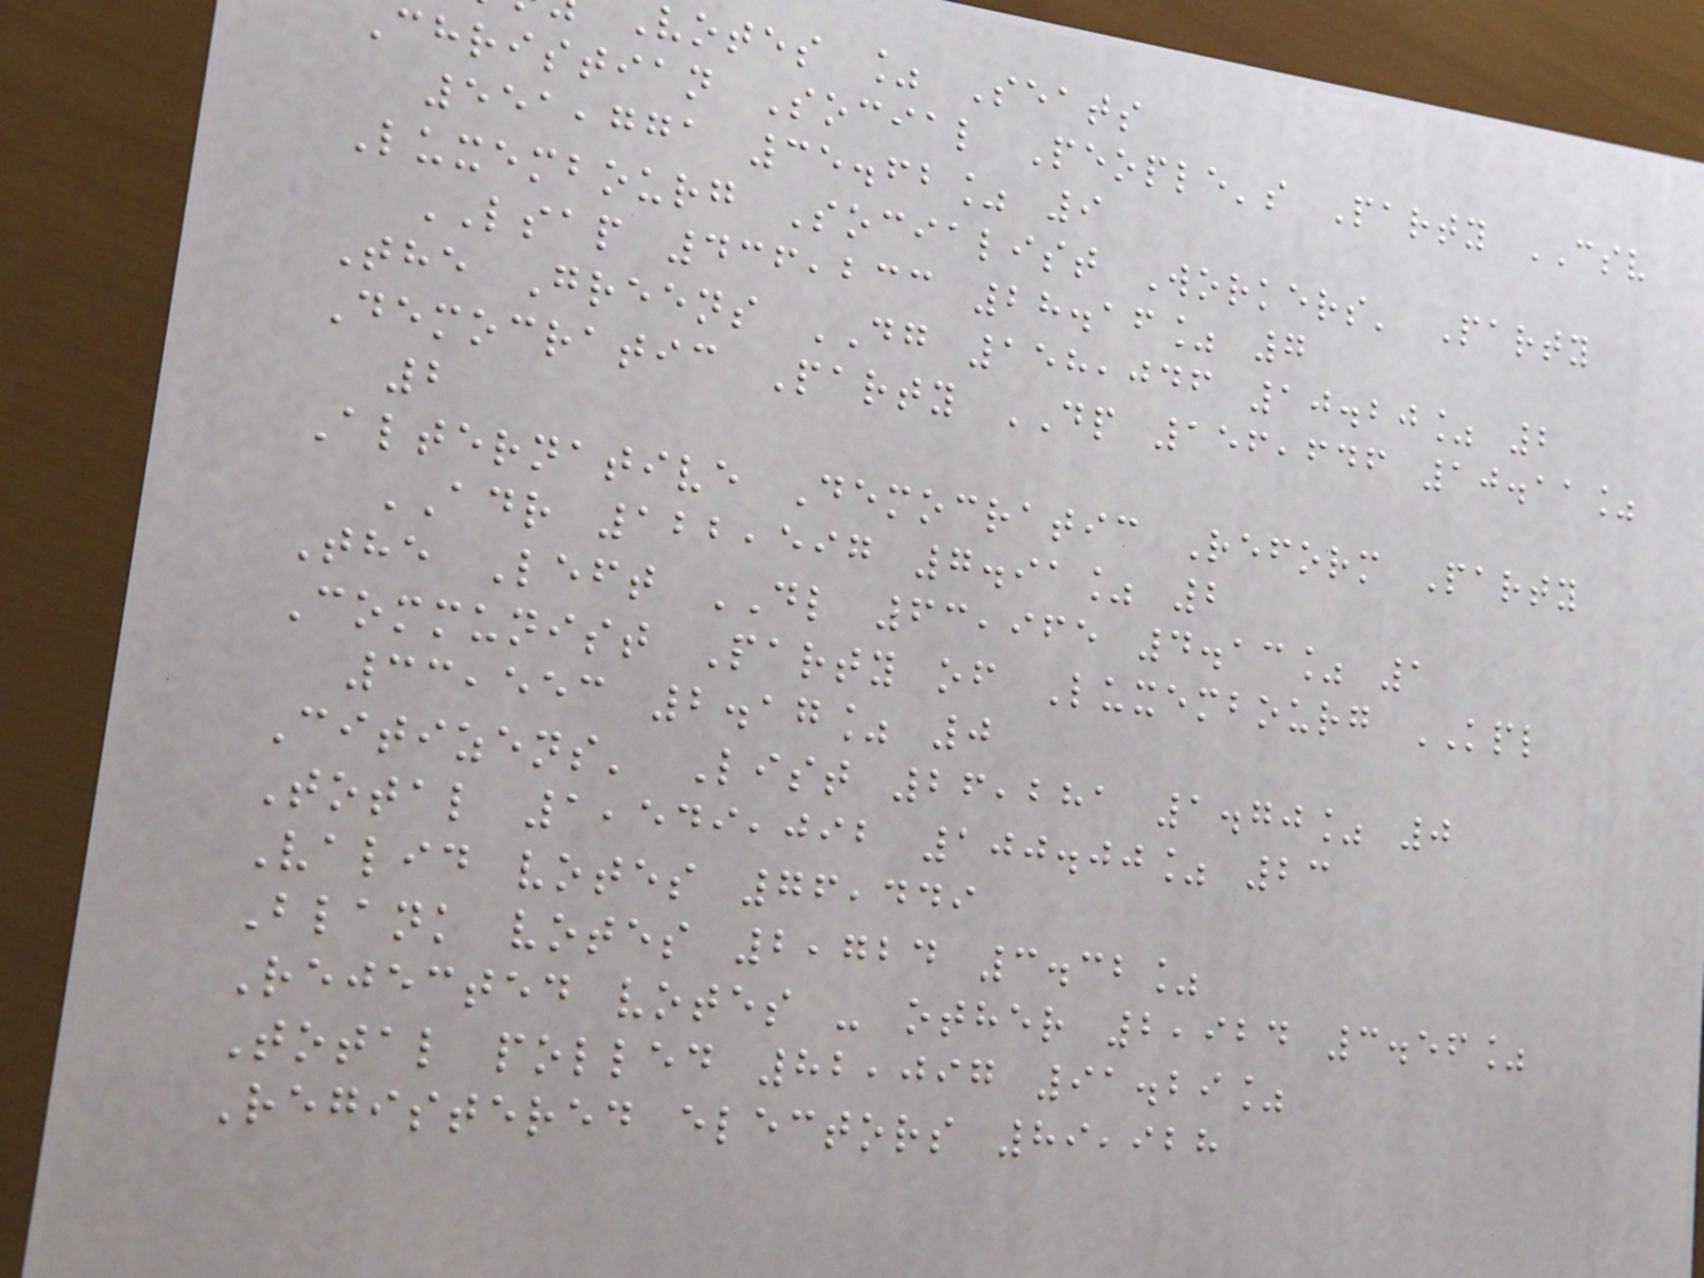votes % Seats
christian Social People's Party CSV
551,771 35.62% 9
Luxembourg Socialist Workers' Party
LSAP 436,233 28.16% 7
The Greens DG 158,046 10.20% 2
Democratic Party DP 156,646 10.11%
2
Alternative Democratic Reform Party
ADR 122,597 7.91% 2
The Left DL 63,965 4.13% 1
Communist Party of Luxembourg KPL
33,553 2.17% 0
Citizens' List 26,281 1.70% 0
Total 1,549,092 100.00% 23
Valid votes 76,449
Blank votes 2,724 3.32%
Rejected votes - other 2,924 3.56%
Total polled 82,097 91.29%
Registered electors 89,928
